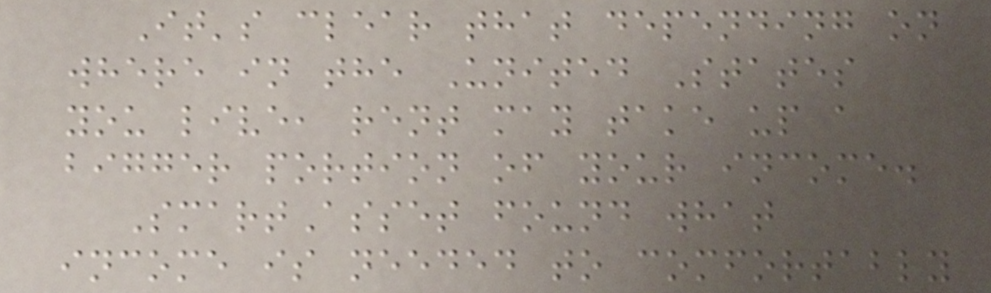It's clear that depending on
where in the United States
you live, rent may take up a
bigger portion of your income.
SmartAsset found what
income is needed to comfortably
